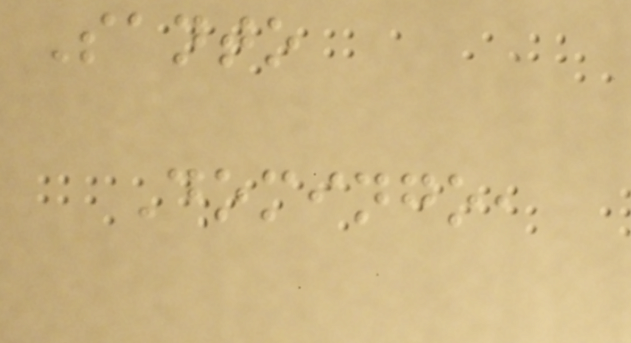Santo
Domingo,
